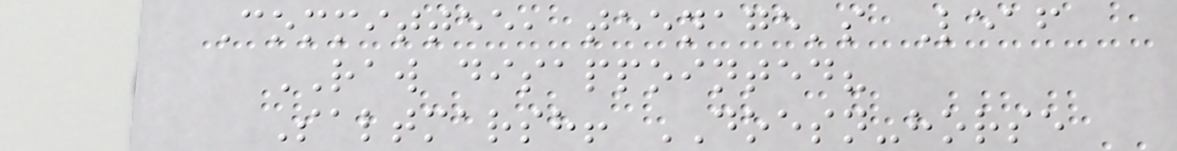Committee, teenage's Leaf
RAW disappointed?
Saltmarsh! DOESN-horse
